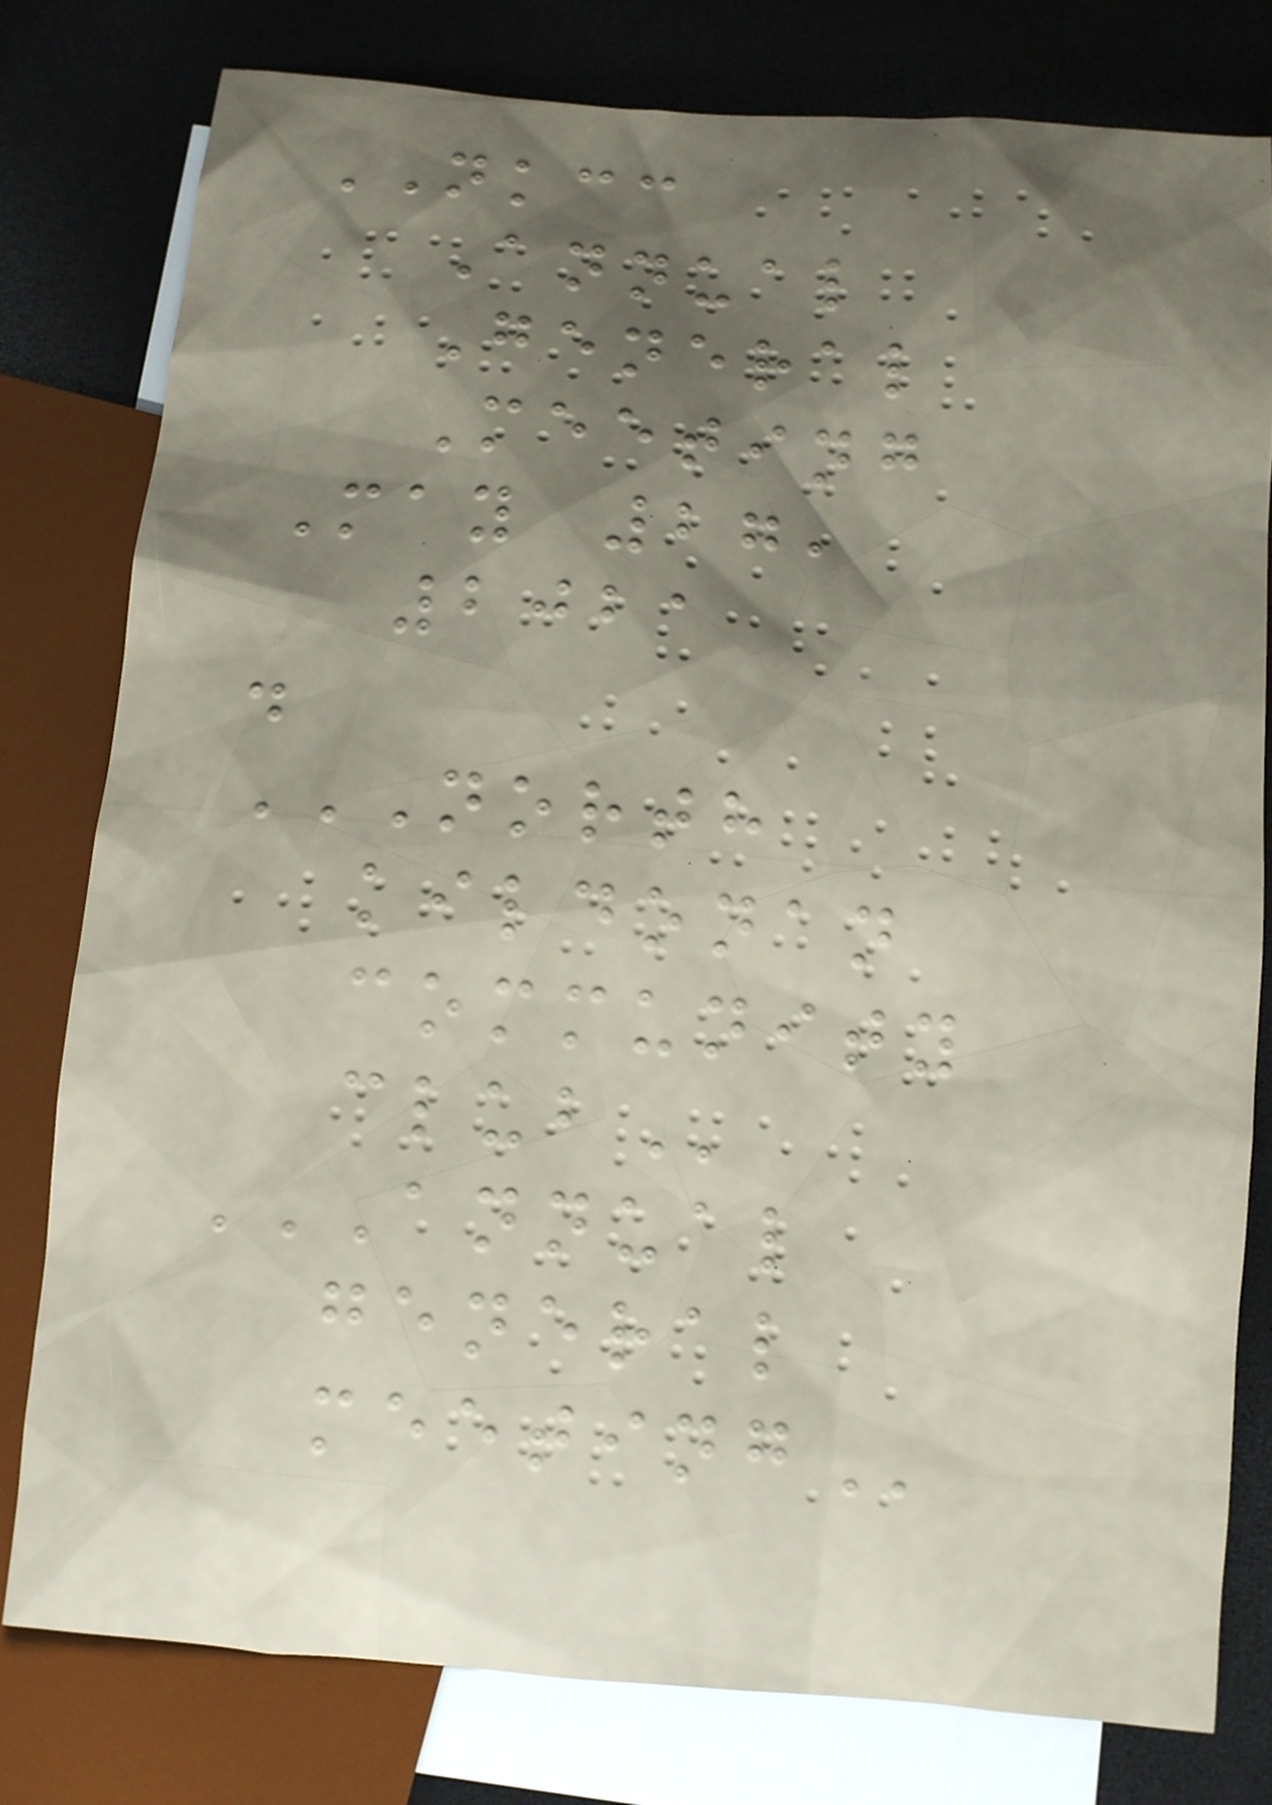NKCC
Annual
General
Meeting
May 27,
2021
.
NORTH
KILDONAN
COMMUNITY
CLUB
ANNUAL
GENERAL
MEETING
